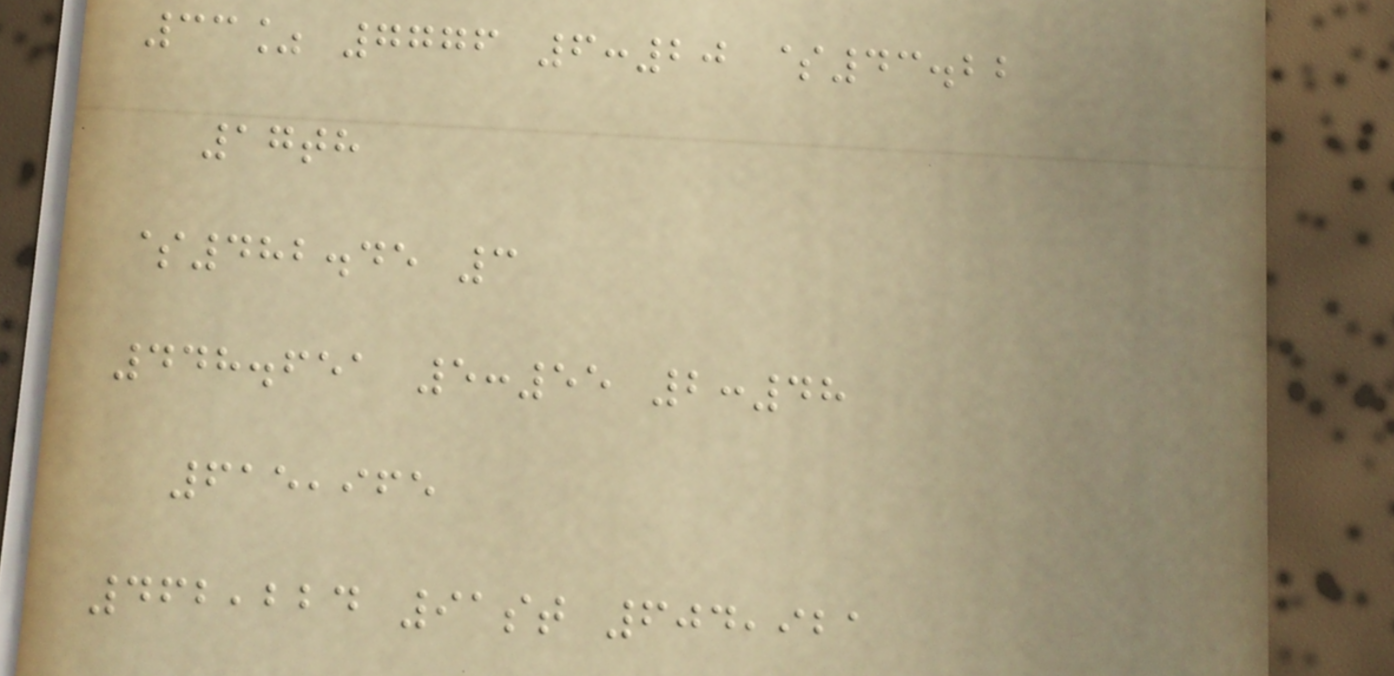33% 7776 6:20 $43.22
17th
$482.45 3
448.651 5:55 2:48
615,965
462,224 91st 604,921
